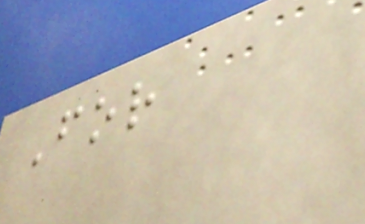For
